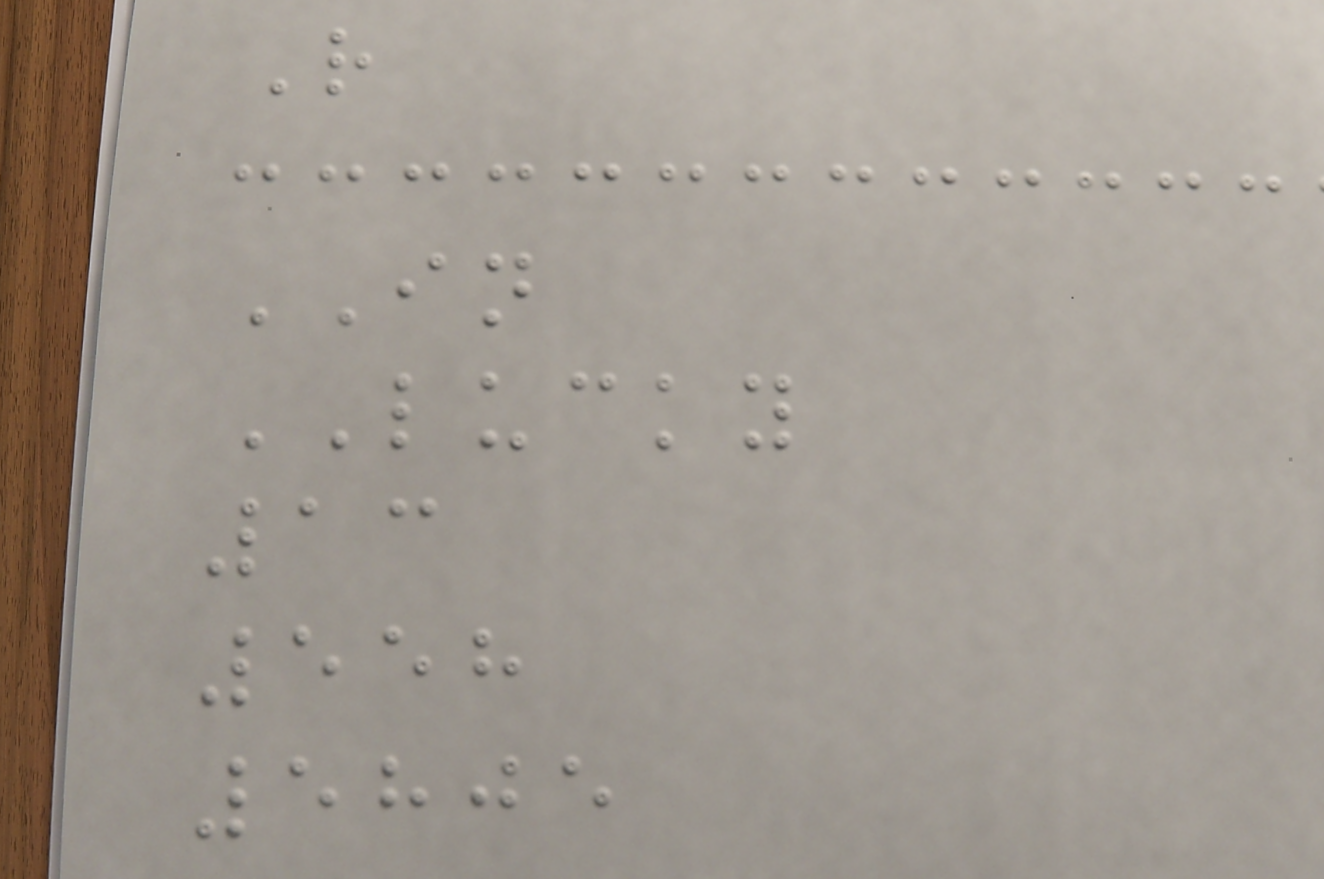R
IN
LUCKY
13
558
5805
